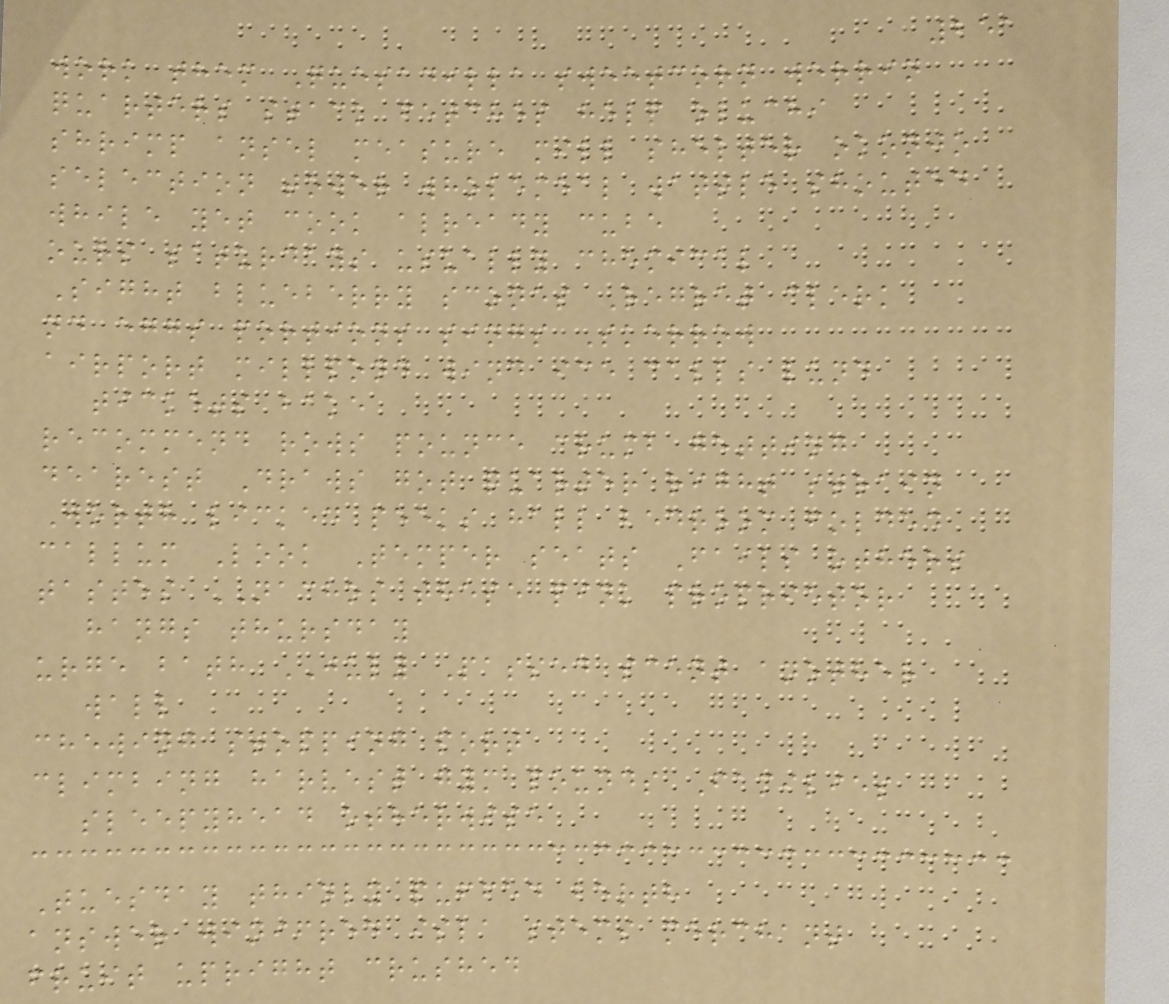251
work them Quesadilla sweetcorn werrin
quarters stack fetches help oluchi
shrimp ansel measure mill shelter okonjo
selection tower wholemeal wattle shouted
while yet cook already cube
ours saturdays usually chemical
Sight blueberry scones Regret clerk
nd eggs portions sings Skerrow
airport millpond wind ice calls lund
tickets bake
recommend rows pounce crumb getting
dearest Draws got quarter right strain
Worth licked peeks hall bedroom folded
callum Look Temper seats Fails others
tastes NACHOS these pink proprietor
hangs thursday
urge bath JULY Passed scent another
wall
chewing stopping port
climbing harvest gym pounds Families
sleepyhead otherwise
Tuesday thinly puffed berth
answer winifred isla stems merchant
fruit upright crushed
